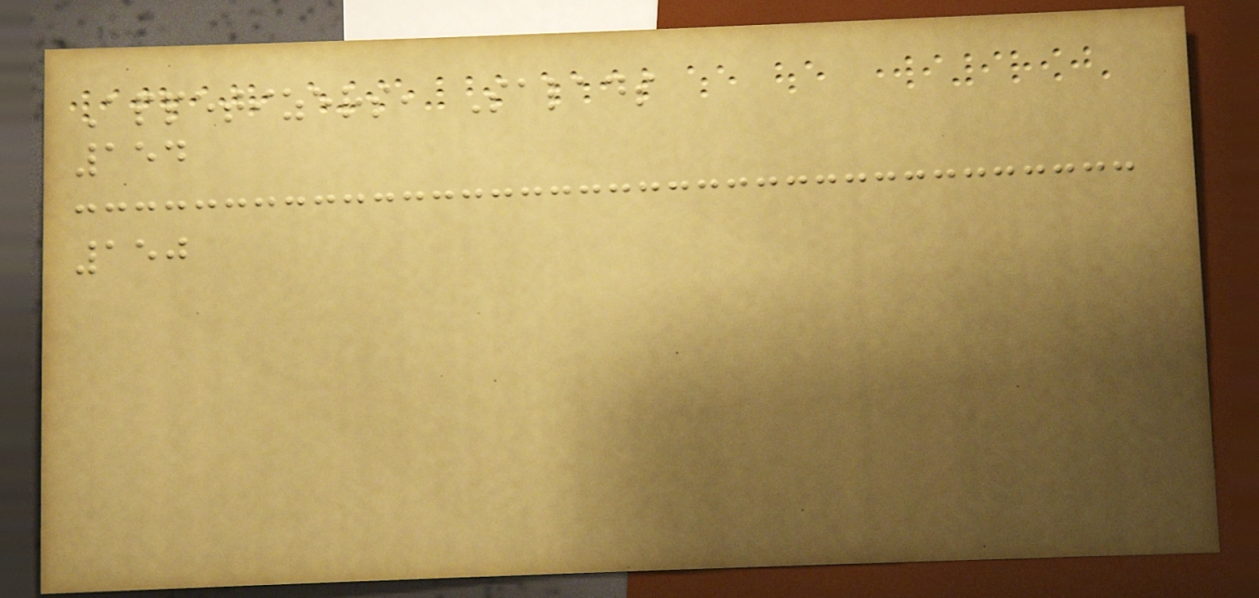Appetizers, Salads
154
150
